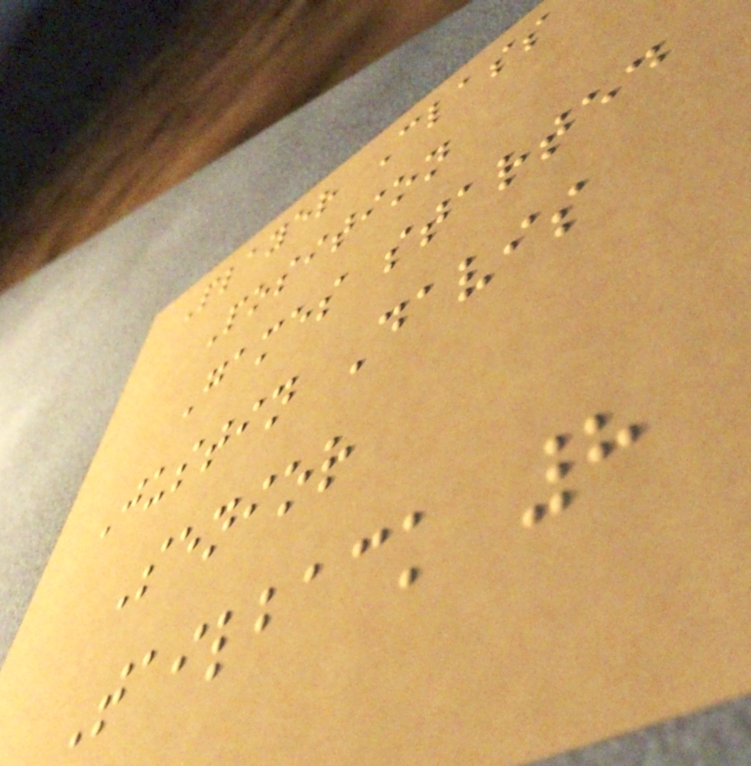Player Class
Position
Games started
Justin Davis
Senior
Tailback 8
